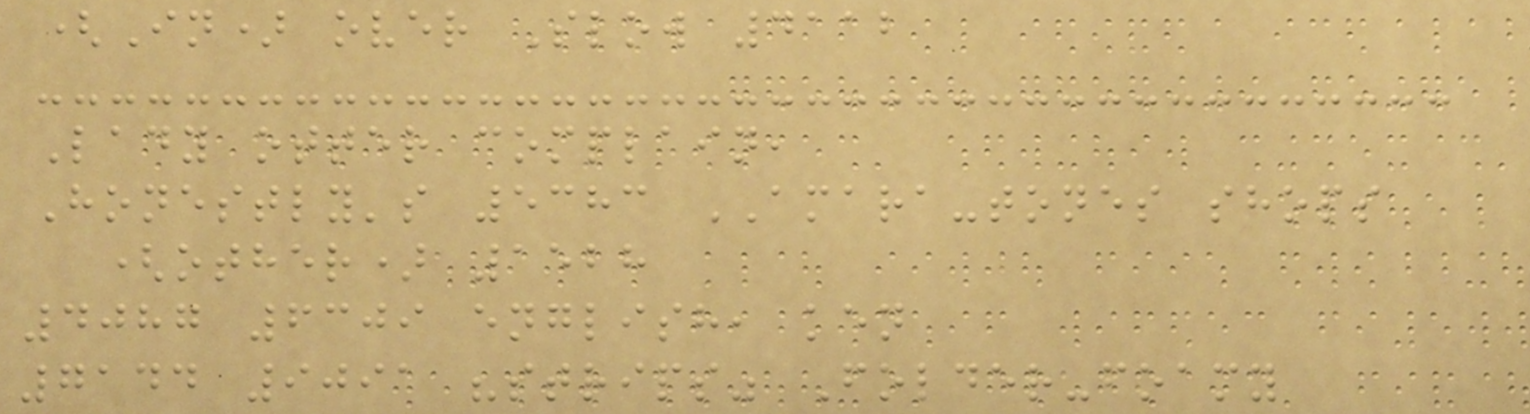(In) over Slow 4112
Lady otter complain,
Honestly's 5383 AMARA-tones shops
(other) 1528
4087 6309 english, ken
7144 9091 "strips" Folder-foamy
